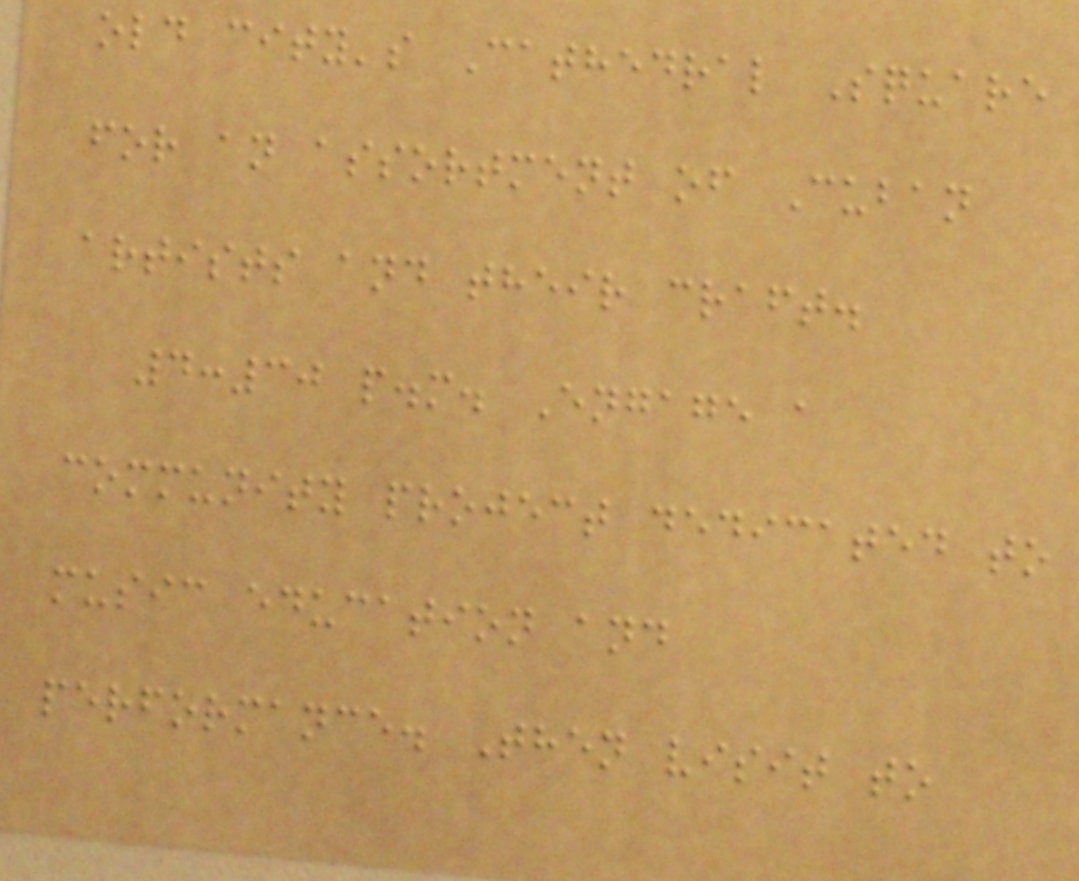old city's Cathedral Square
for an assortment of Cuban
artists and their craft.
4:30 p.m. Engage a
community project dedicated to
music education and
performance. Then visit to
